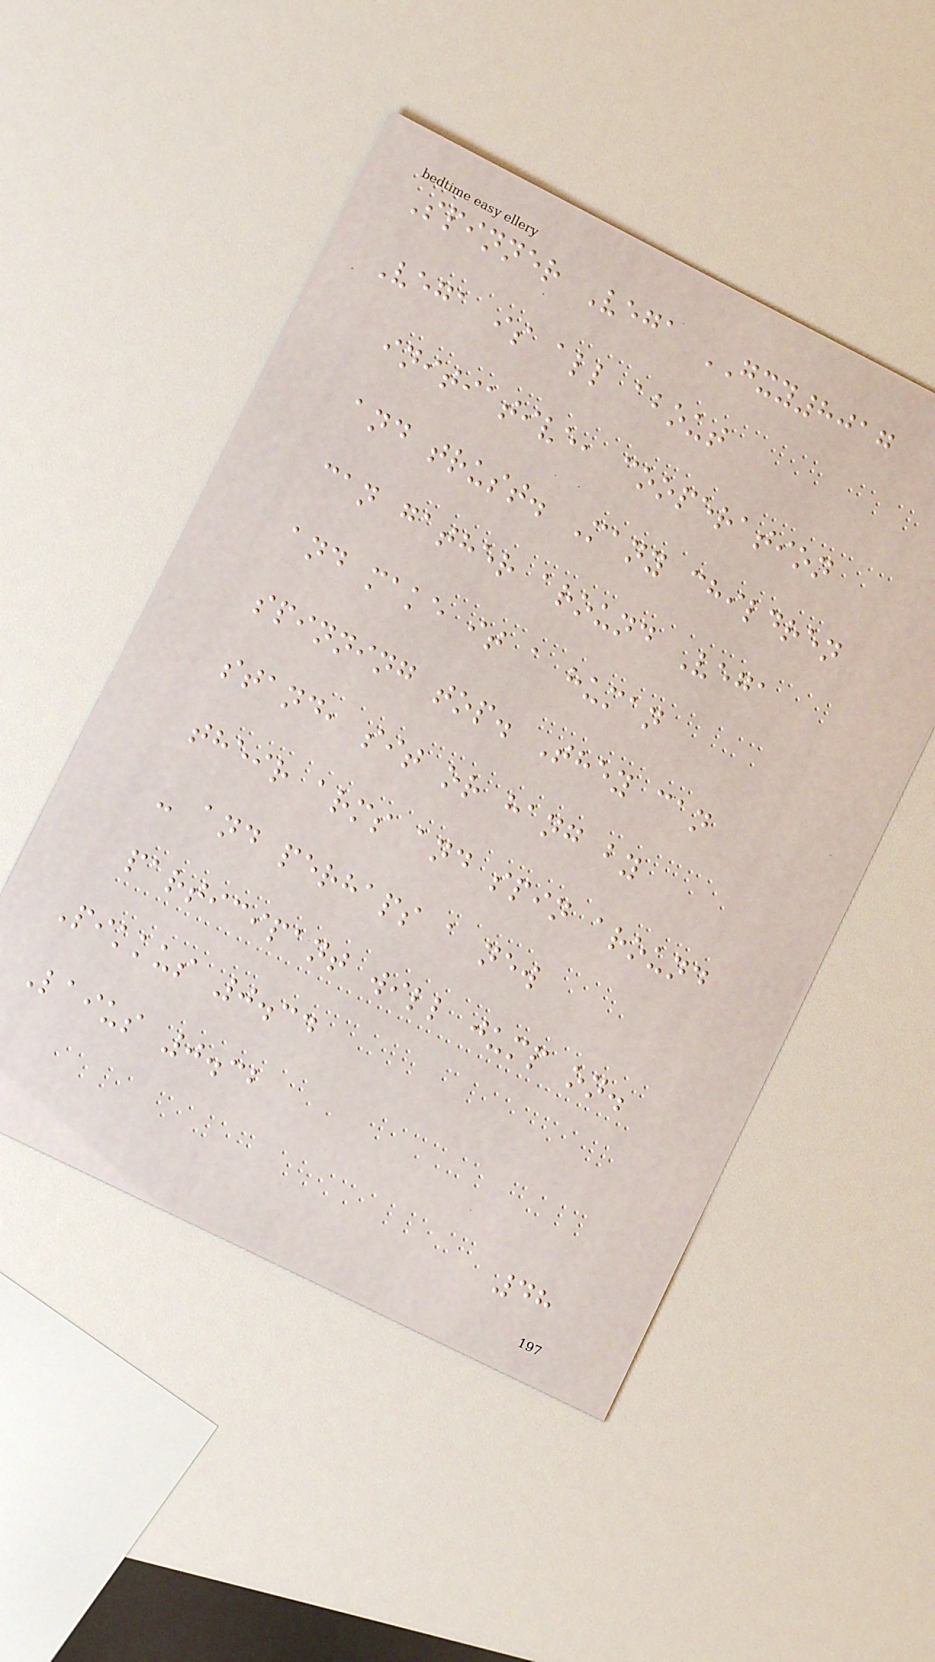Spinner Vega GXY8017
Vega is all about
initiative, cooperation
and trust. Many children
can gather around Vega
and make it a human
spinning top. They can
stand, sit or hang by
their arms and spin around
- and perhaps a new
participant will jump on.
Pikkus 0.34
Laius 0.32
48
